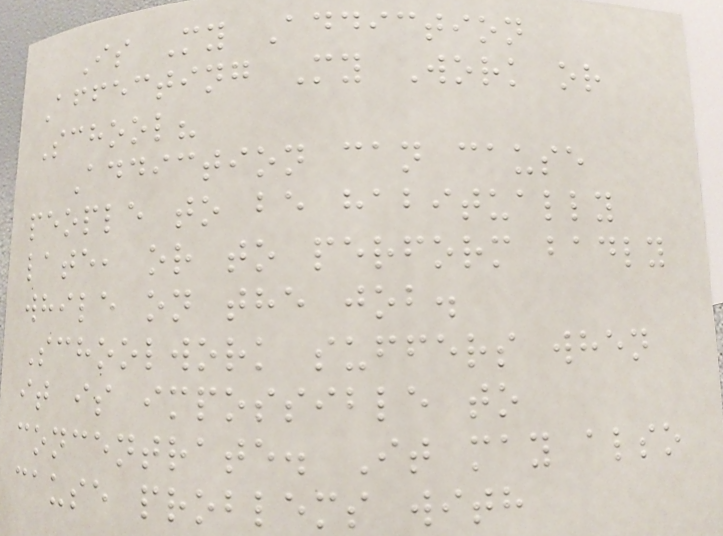Is My Addiction
Affecting My Work or
School?
Addiction can cause
people to be habitually
late, or to perform badly
while on the job.
Schoolwork suffers when
it is impossible to
concentrate. It may also
cause problems with
